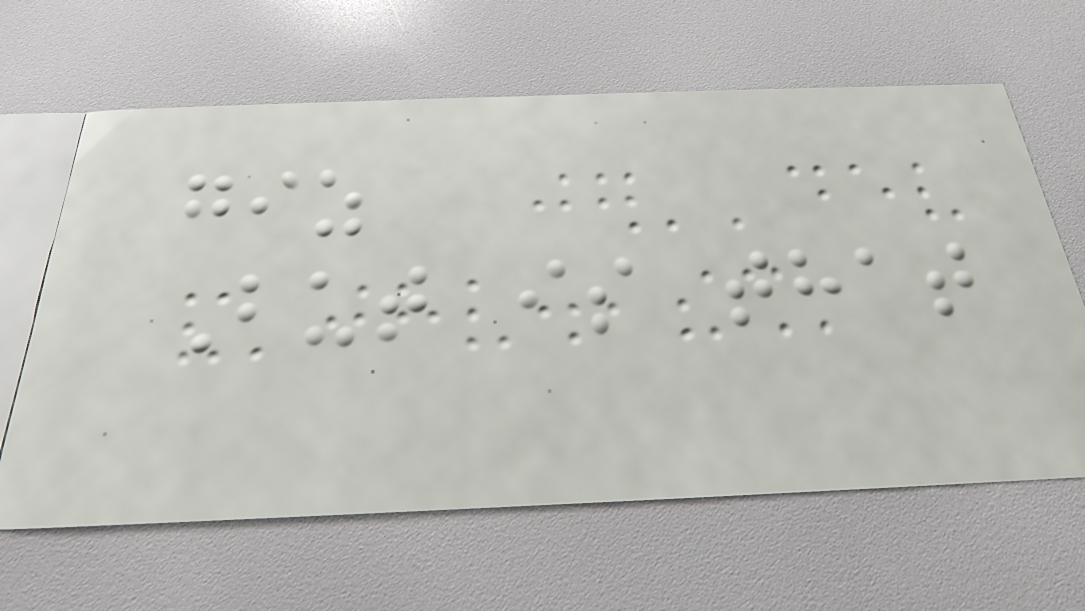giz
But is that
